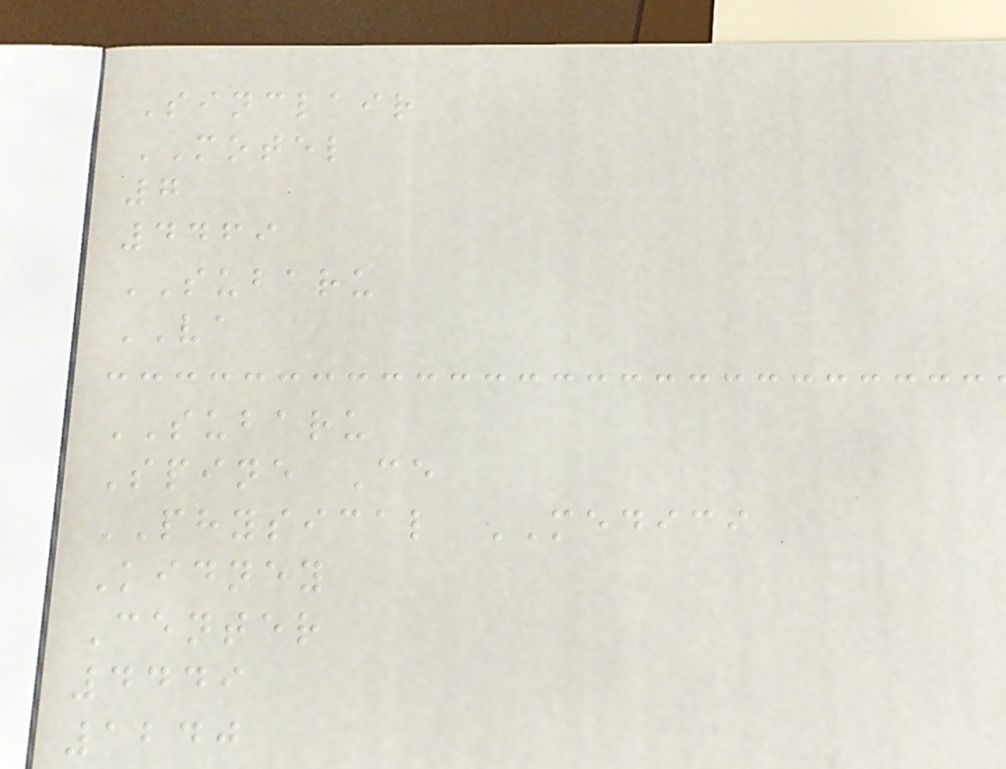Sinclair
MOTEL
7
4469
SUBARU
VA
SUBARU
Spine Ce
PHYSICAL MEDICI
Kidney
Center
4449
1240
